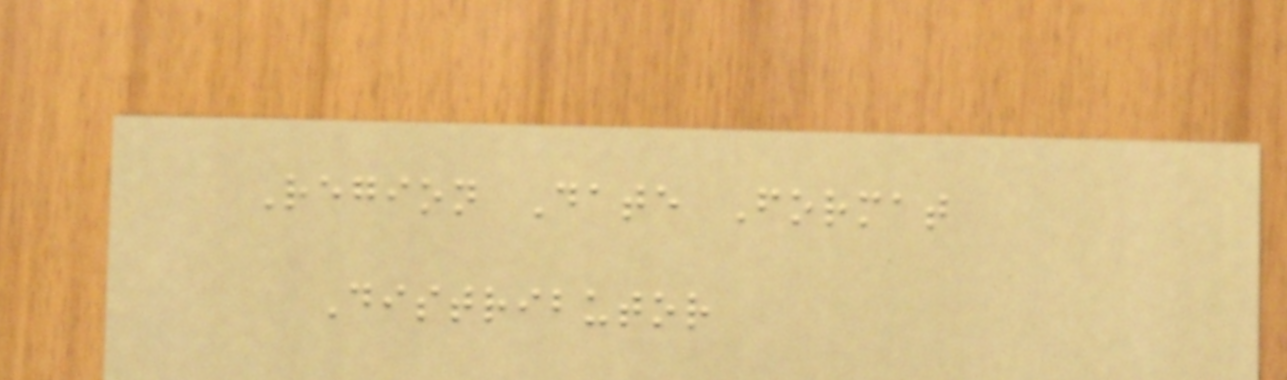Region Date Format
Distributor
